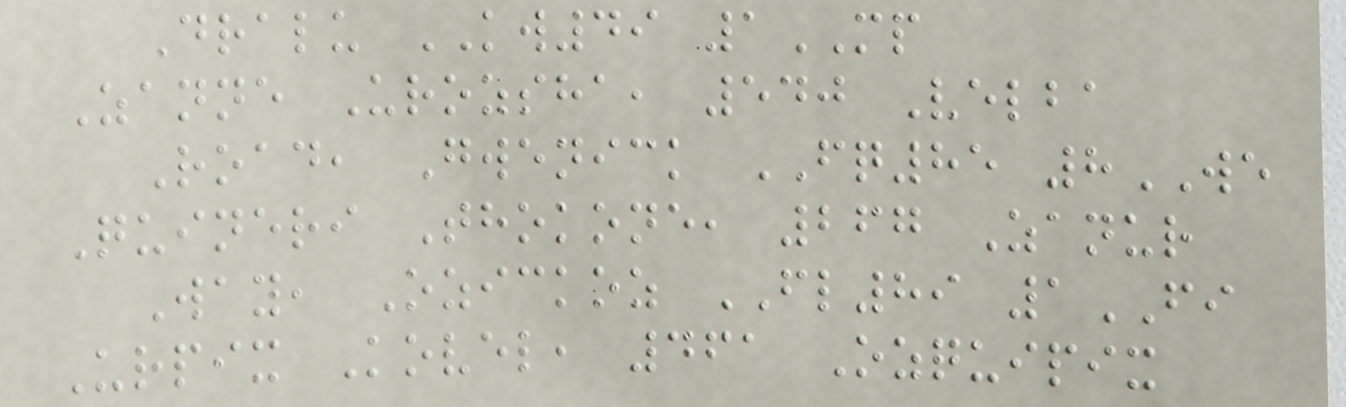Dralu KW49 1MP
Zanne Urozsha, 540 Velba
Road, Gwenick FQ85 8WE
Quineri Thokone, 267 Zanur
Way, Ozickoz FL89 1FI
Urpix Kovel, 461 Ozquipix
